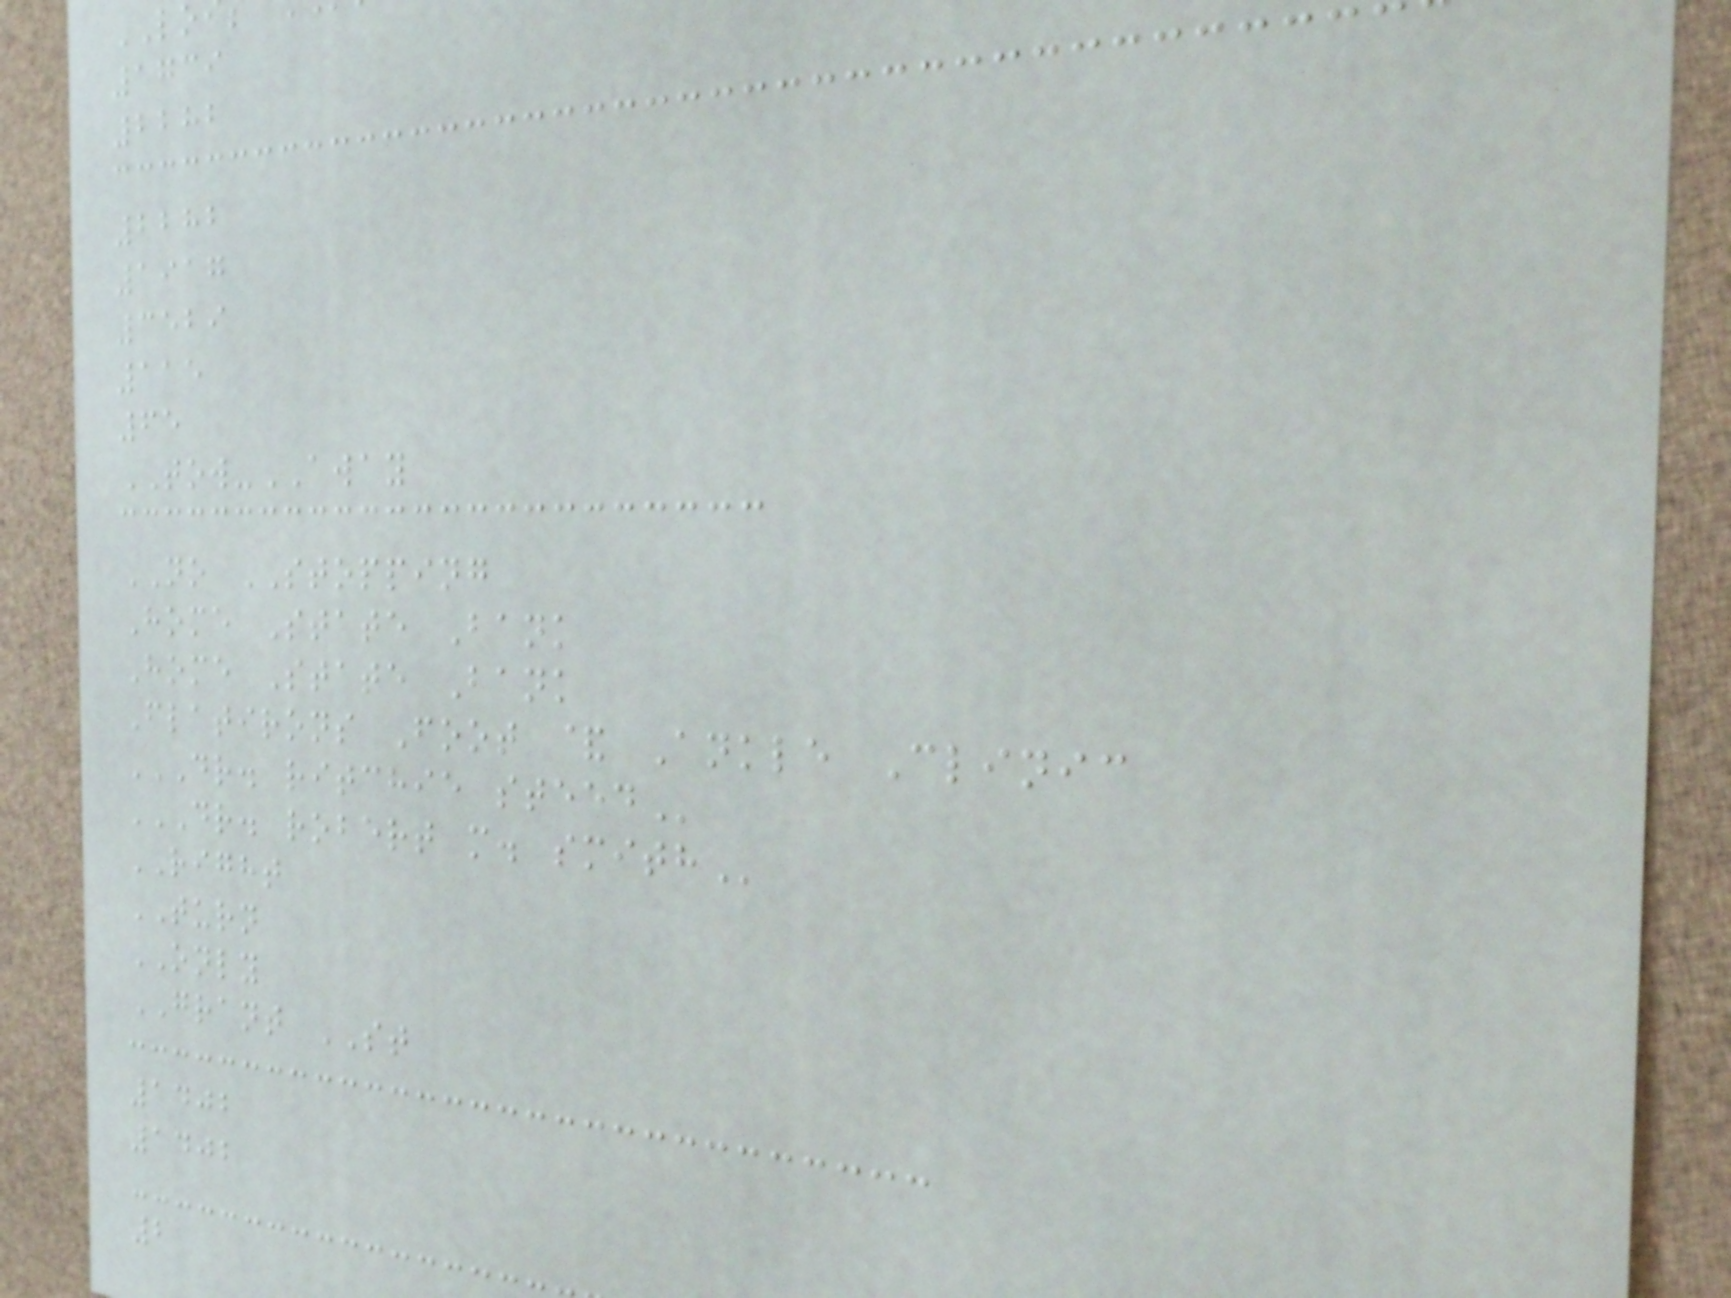LO
1739
2282
2282
1917
3529
115
65
TOW-AWAY
NO STOPPING
Home State Bank
Home State Bank
Flatirons Foot & Ankle Clinic
DR. RITCHIE STEED
DR. ROBERT M. SMITH
RIGHT
TURN
ONLY
GRANT ST
1402
1402
2
